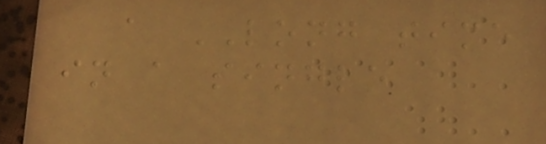a LONG time
in a single
